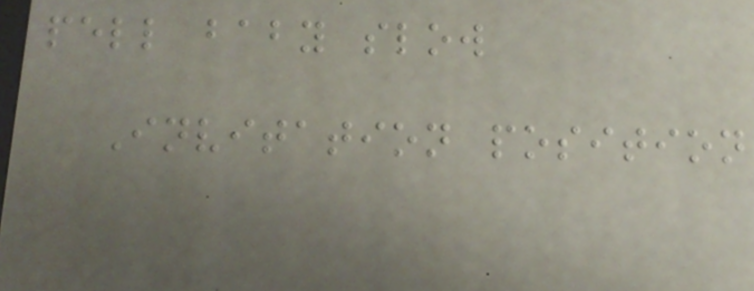pell baby slow
Invitation position
